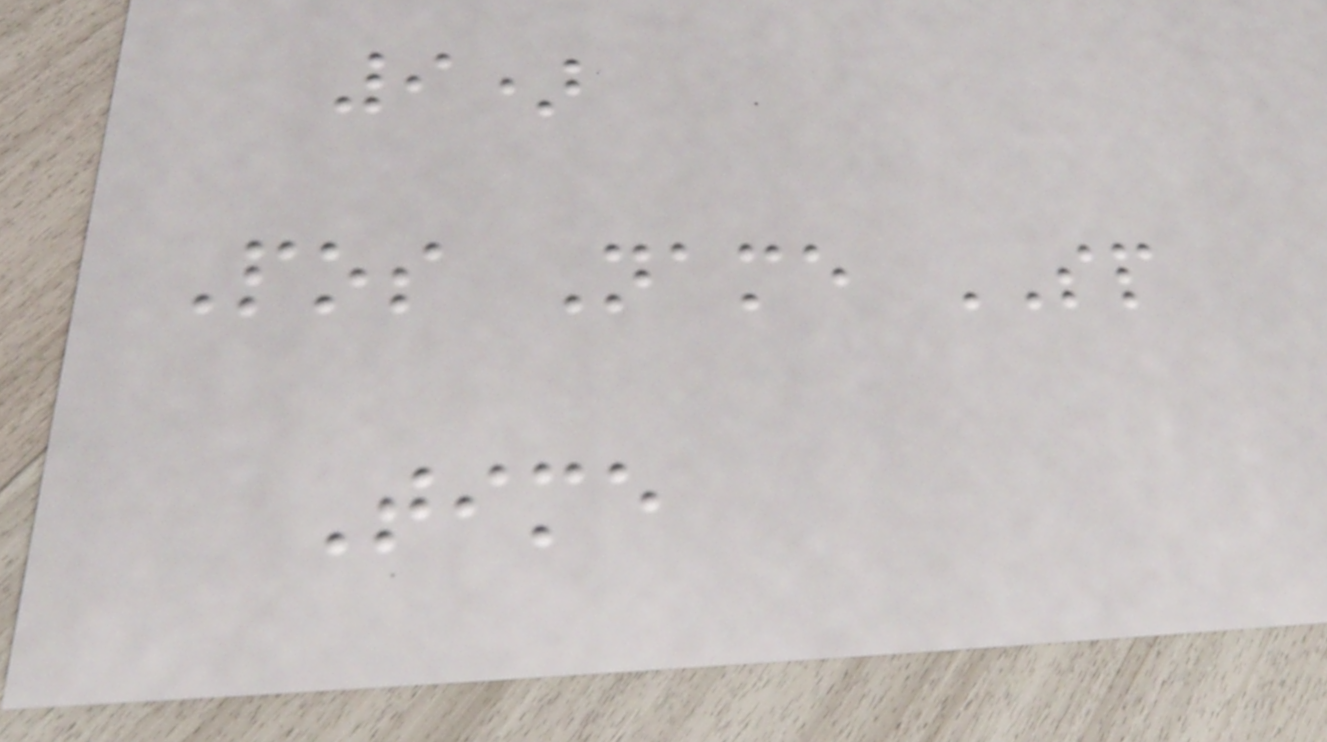9)
Pos Name SP
Time
